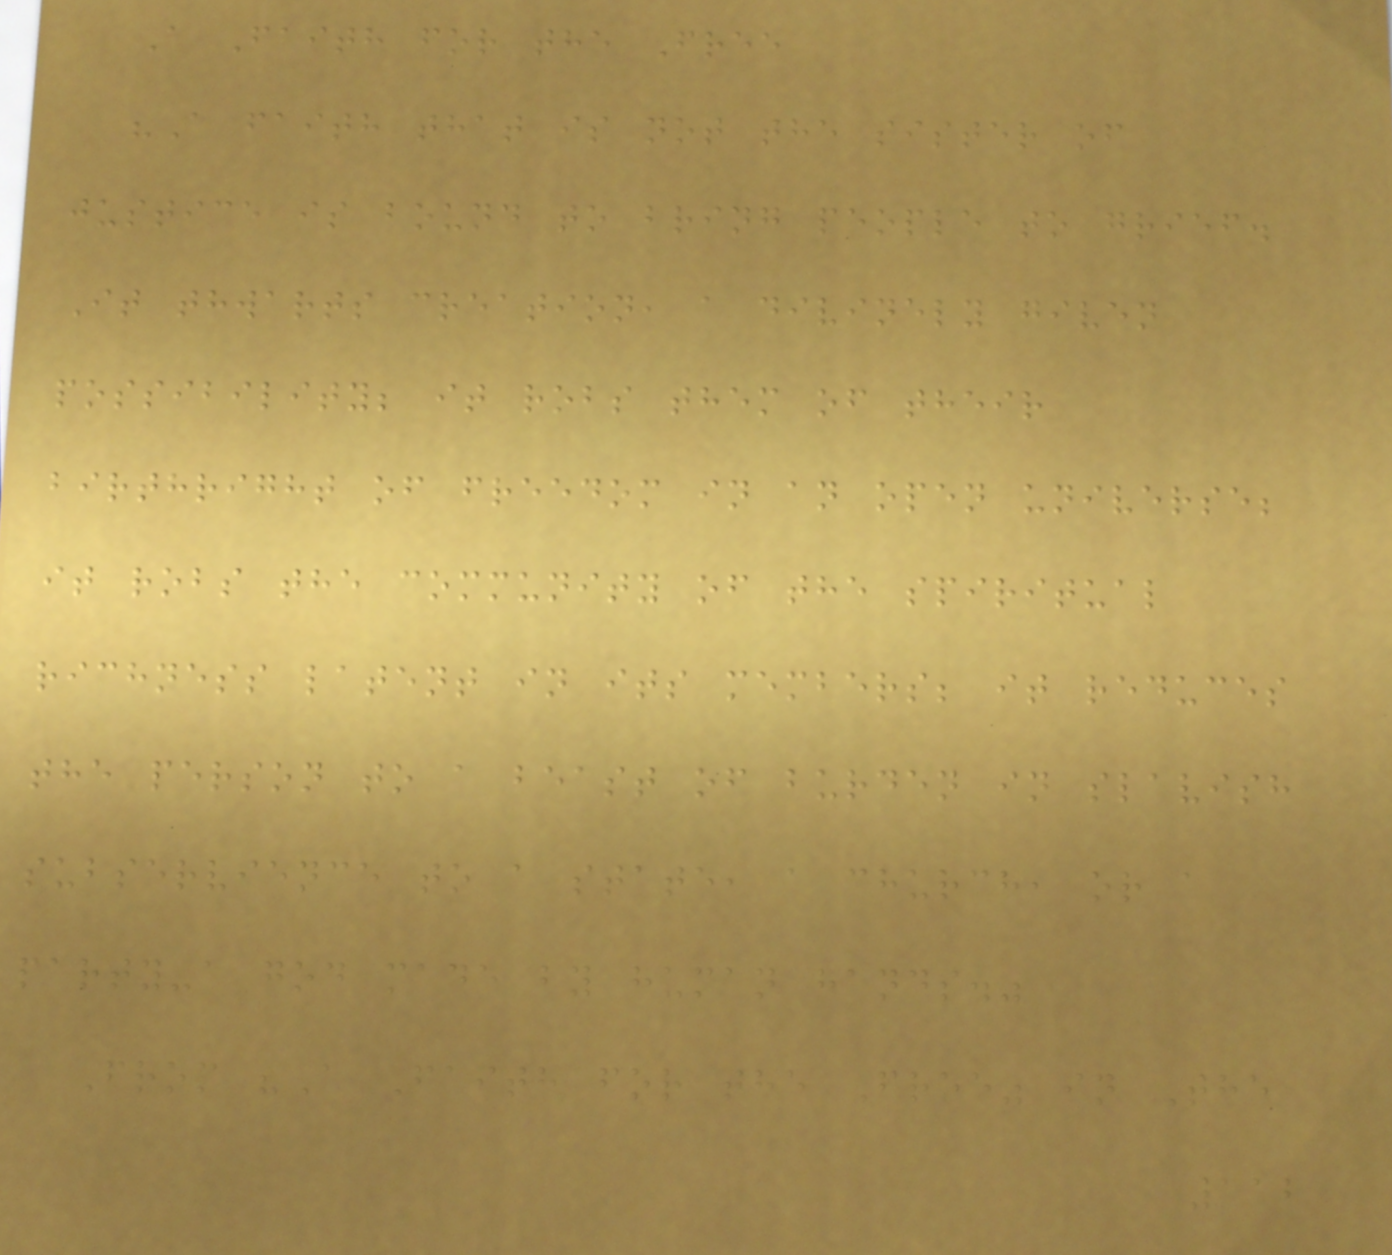A Faith for the Free
"A faith that is not the sister of
justice is bound to bring people to grief.
It thwarts creation, a divinely given
possibility; it robs them of their
birthright of freedom in an open universe;
it robs the community of the spiritual
richness latent in its members; it reduces
the person to a beast of burden in slavish
subservience to a state, a church, or a
party-a god made by human hands."
From "A Faith for the Free" in The
112
